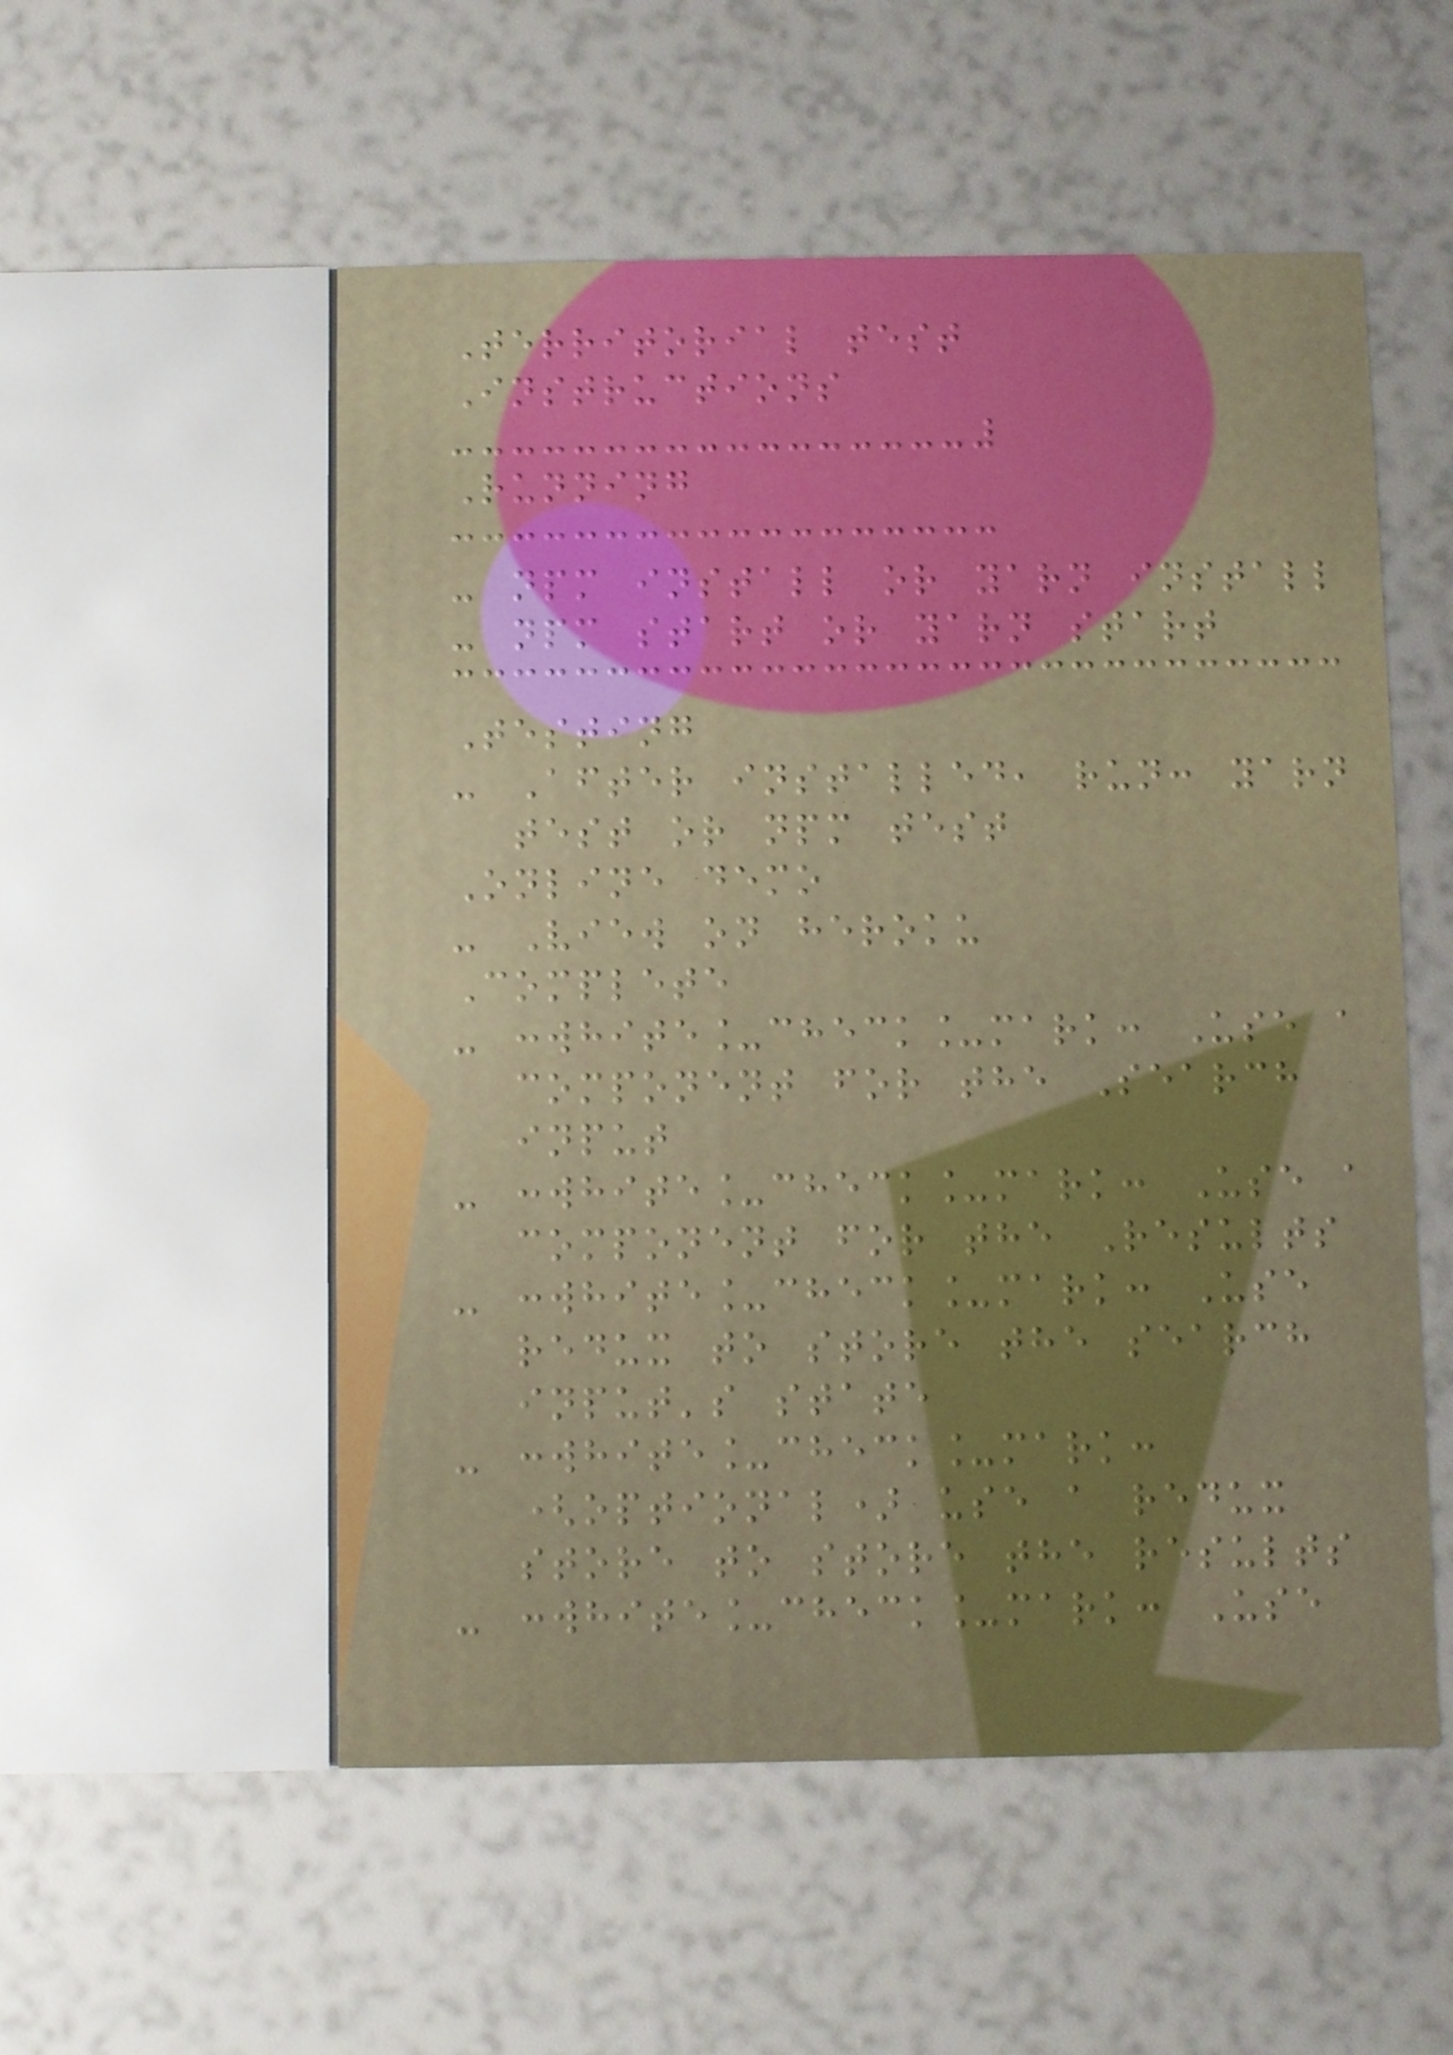Territorial test
Instructions
Running
- npm install or yarn install
- npm start or yarn start
Testing
- After installed, run: yarn
test or npm test
Online demo
- View on heroku
Complete
- :white_check_mark: Use a
component for the Search
input
- :white_check_mark: Use a
component for the Results
- :white_check_mark: Use
redux to store the search
input's state
- :white_check_mark:
(optional) use a redux
store to store the results
- :white_check_mark: Use
